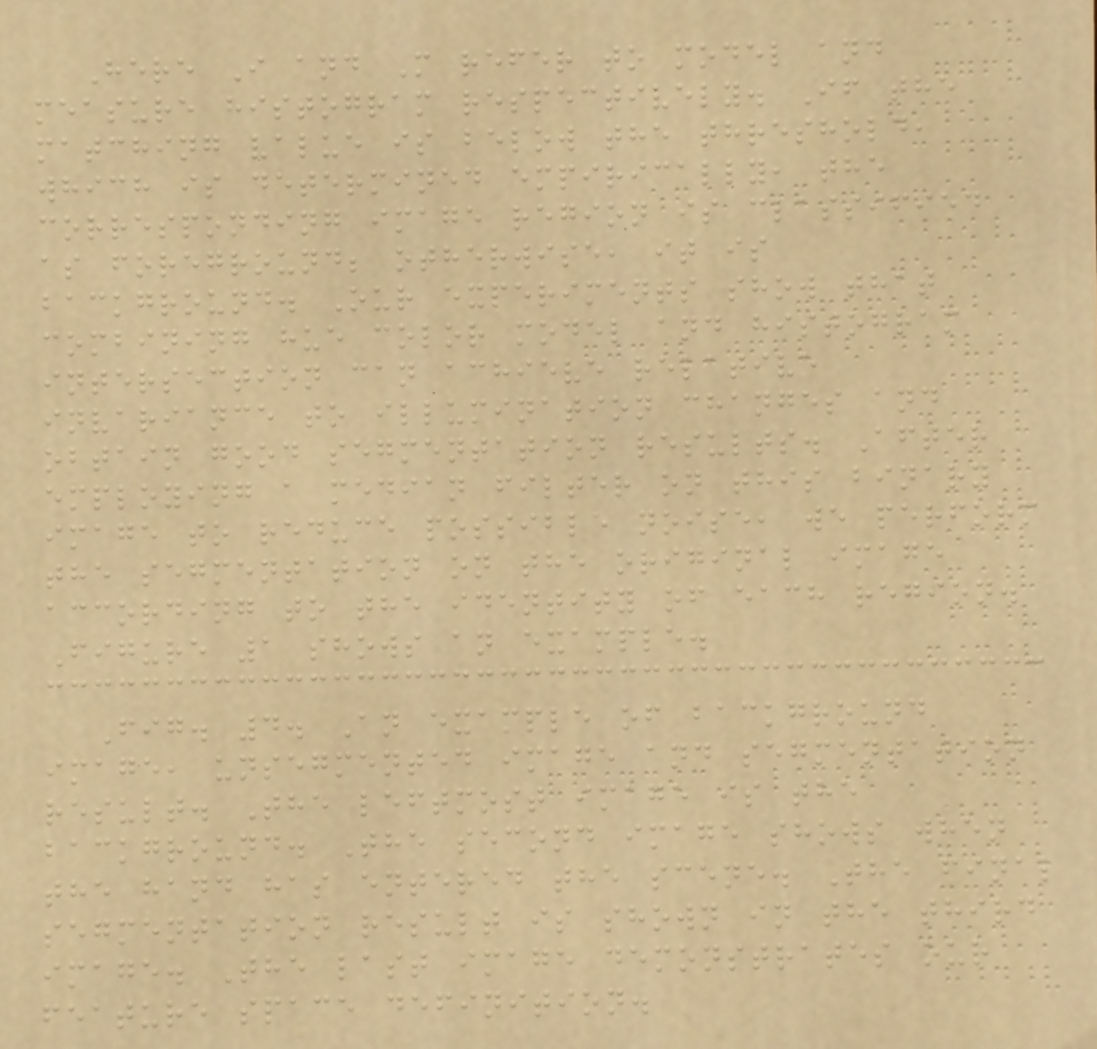Here I and M refer to model and
measure histogram respectively. If the
matching value is below the threshold,
which is determined empirically, the
corresponding image region is classified
as foreground; otherwise, it is
background. Our experiments show that
combining hue color model and histogram
intersection can achieve relative
invariance to illumination changes and
obtain good segmentation results. After
employing a median filter on this binary
image to reduce possible noise, we perform
the segmentation on the original image
according to the identity of each region.
Figure 1 shows an example.
Fig. 4. An example of background
image, unsegmented image and segmentation
result. The leftmost image is the
background. The second image shows when
the hand has entered the scene. The final
segmentation result is shown in the third
image. The last image demonstrates our
feature space definition.
